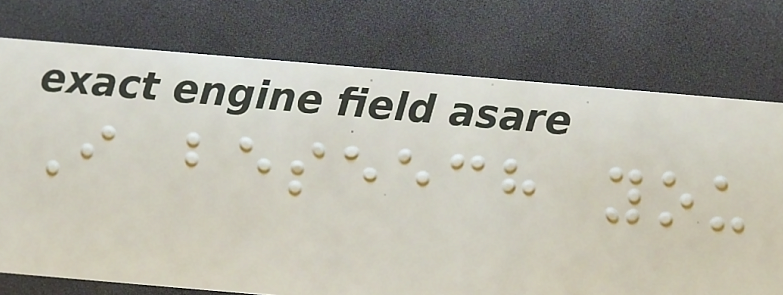I beseech you
